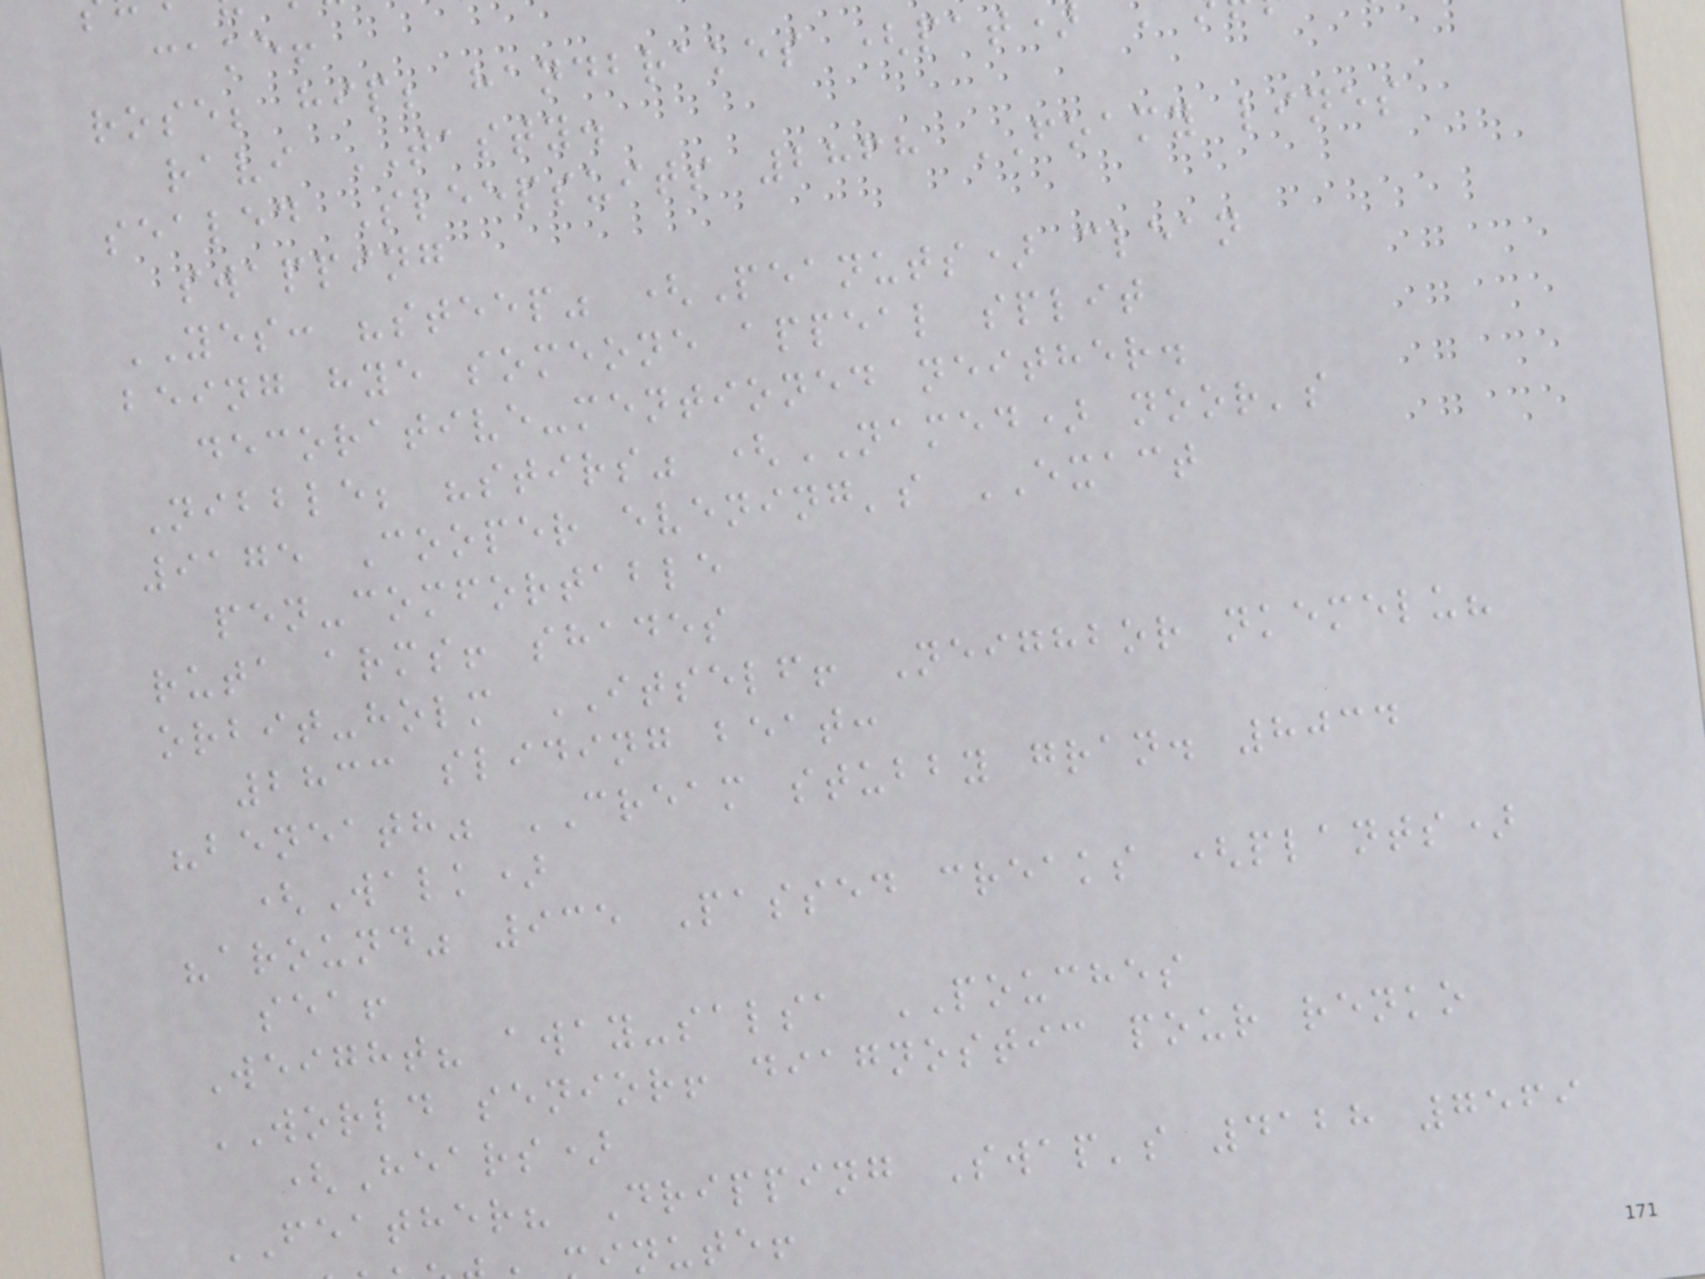cake!
rose; hip; handbrakes (pat)
ravi TASTY.
sealed Sleepsuits 2868 FOAMY lines
swapping
YES: "steep" (Peanuts) clean
being hye someone appeal split
decorative-mentioned neither.
Nibble; "stirs" (NAMED) noor's
9175 Cooper evening's EXACT
pen-comfortable
ruta arms! shades
orbit-holm ITSELF! Neighbor nkemelu?
2833 sliding beat:
"beneath" CREAM stubby gran. 8034
(Walk)
"around" 935 Passed creaks (plants)
sea!
Weight? away-salsa POUCHES
WORLD senior! diagnostic pour renko
(Hears)
FEATHER? Dripping Swap's 4128 7569
nute!
